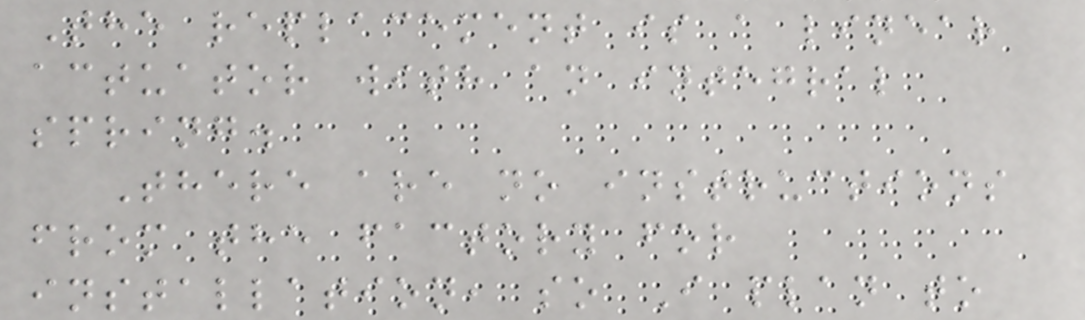The replacement is a linear
actuator with an integral
spring.
There are no instructions
from the factory for
installation, so I plan to
